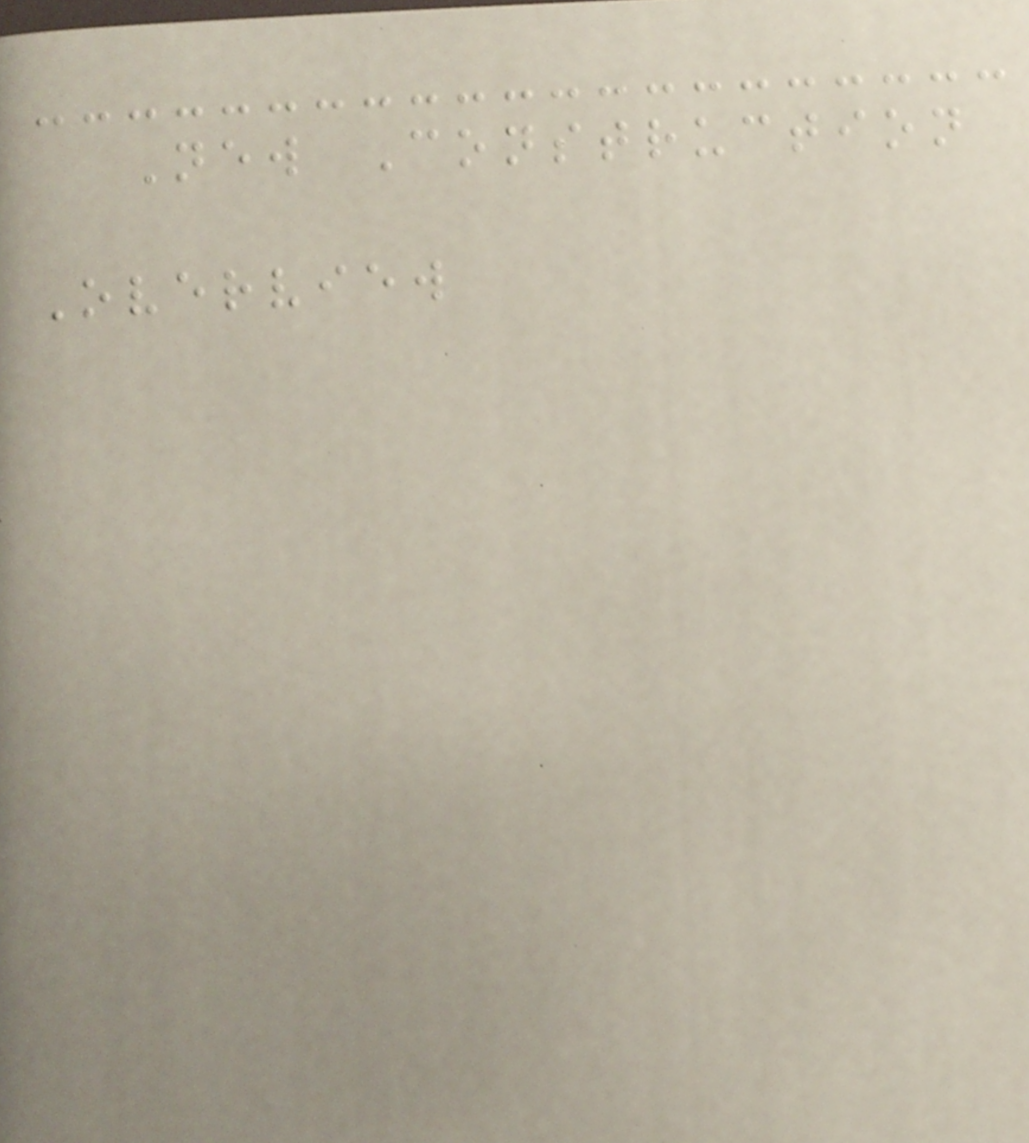New Construction
Overview
